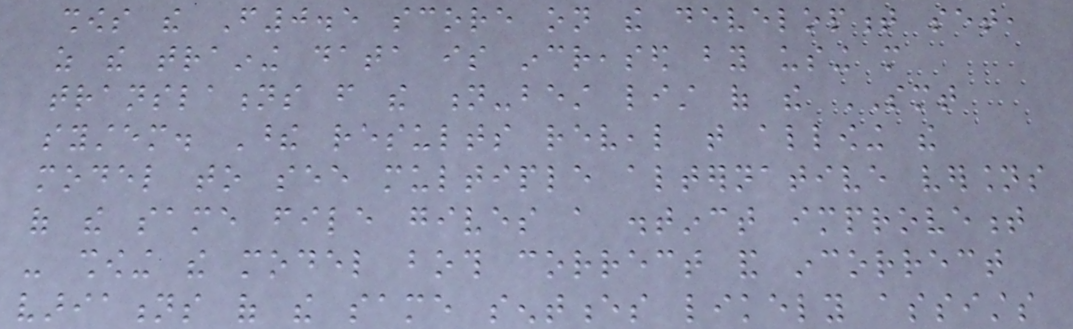shows the F0.5 score on the development set,
as the training data is increased by using more
translations from the n-best list of the SMT
system. These results reveal that allowing the
model to see multiple alternative versions
of the same file gives a distinct improvement
- showing the model both correct and incorrect
variations of the same sentences likely assists
